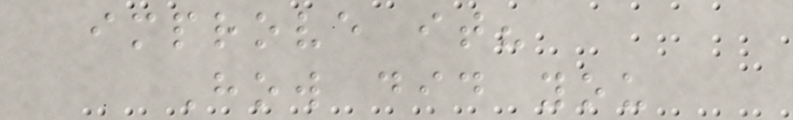improve it?
How did you
